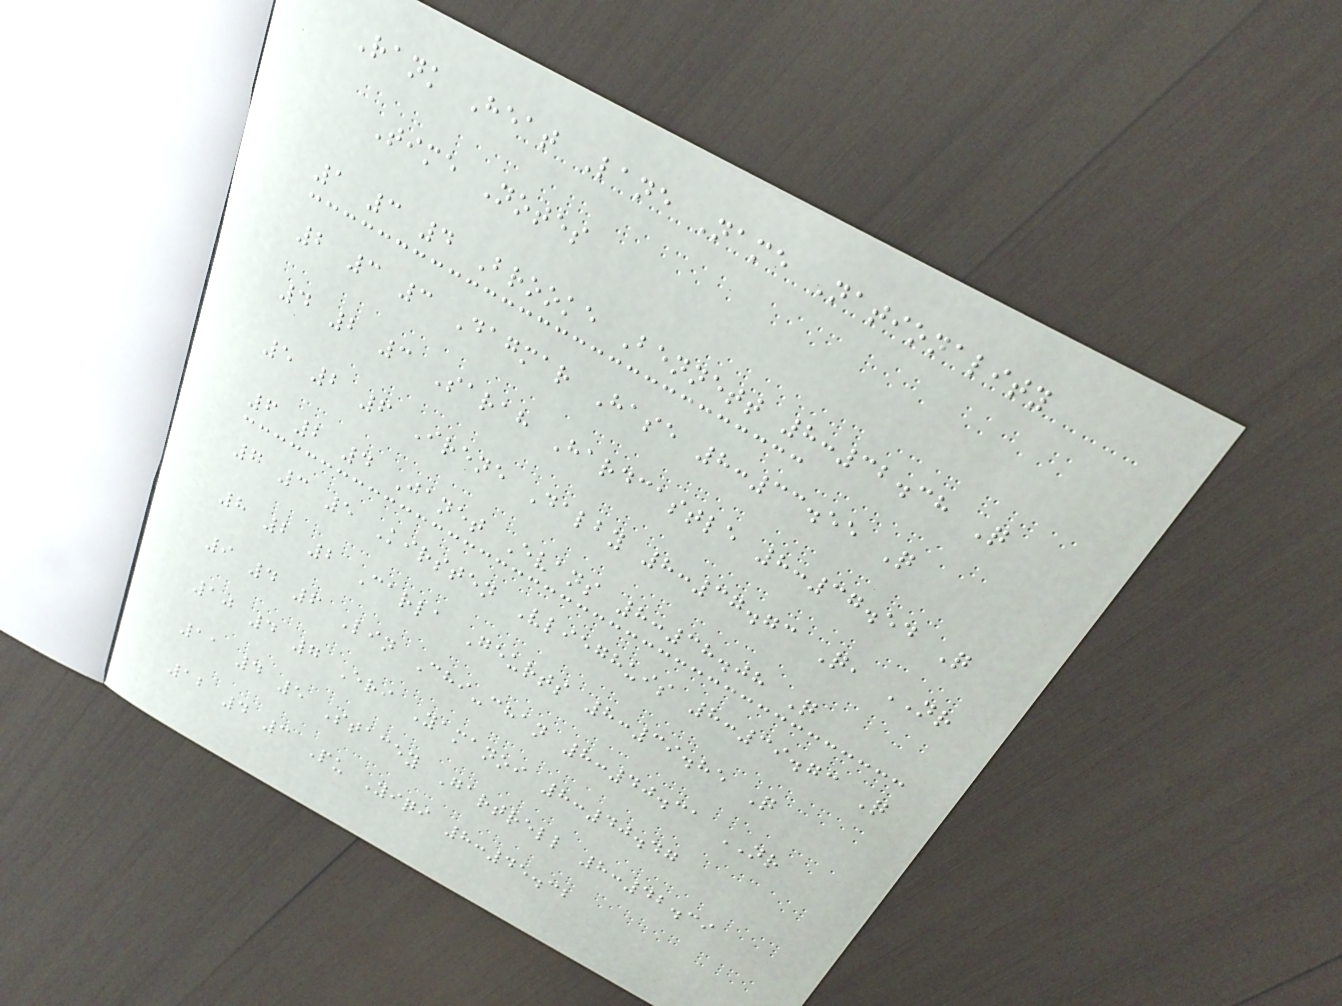Rank Heat Lane Name Nationality
Time Notes
1 3 4 Brooke Bennett 8:32.38 Q
2 3 3 Dagmar Hase 8:33.55 Q
4 2 3 Sarah Hardcastle 8:37.54 Q
5 2 6 Irene Dalby 8:37.73 Q, NR
6 2 4 Janet Evans 8:38.08 Q
7 3 5 Kirsten Vlieghuis 8:39.73 Q
8 2 2 Carla Geurts 8:39.85 Q
9 4 6 Lin Chi-chan 8:40.31 NR
10 4 7 Eri Yamanoi 8:40.47
11 4 5 Stacey Gartrell 8:42.39
12 4 3 Pu Yiqi 8:45.32
